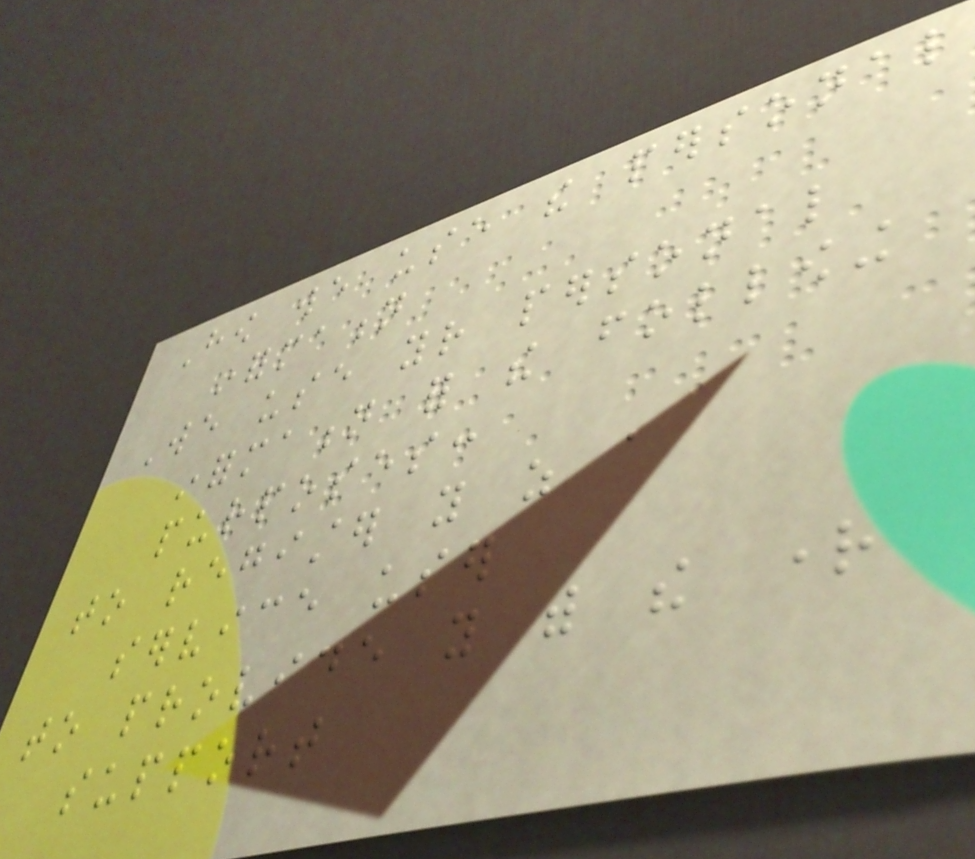How we use the personal
information
We use your personal
information for the following
purposes:
to register you as a
service user
to provide you with the right
support
